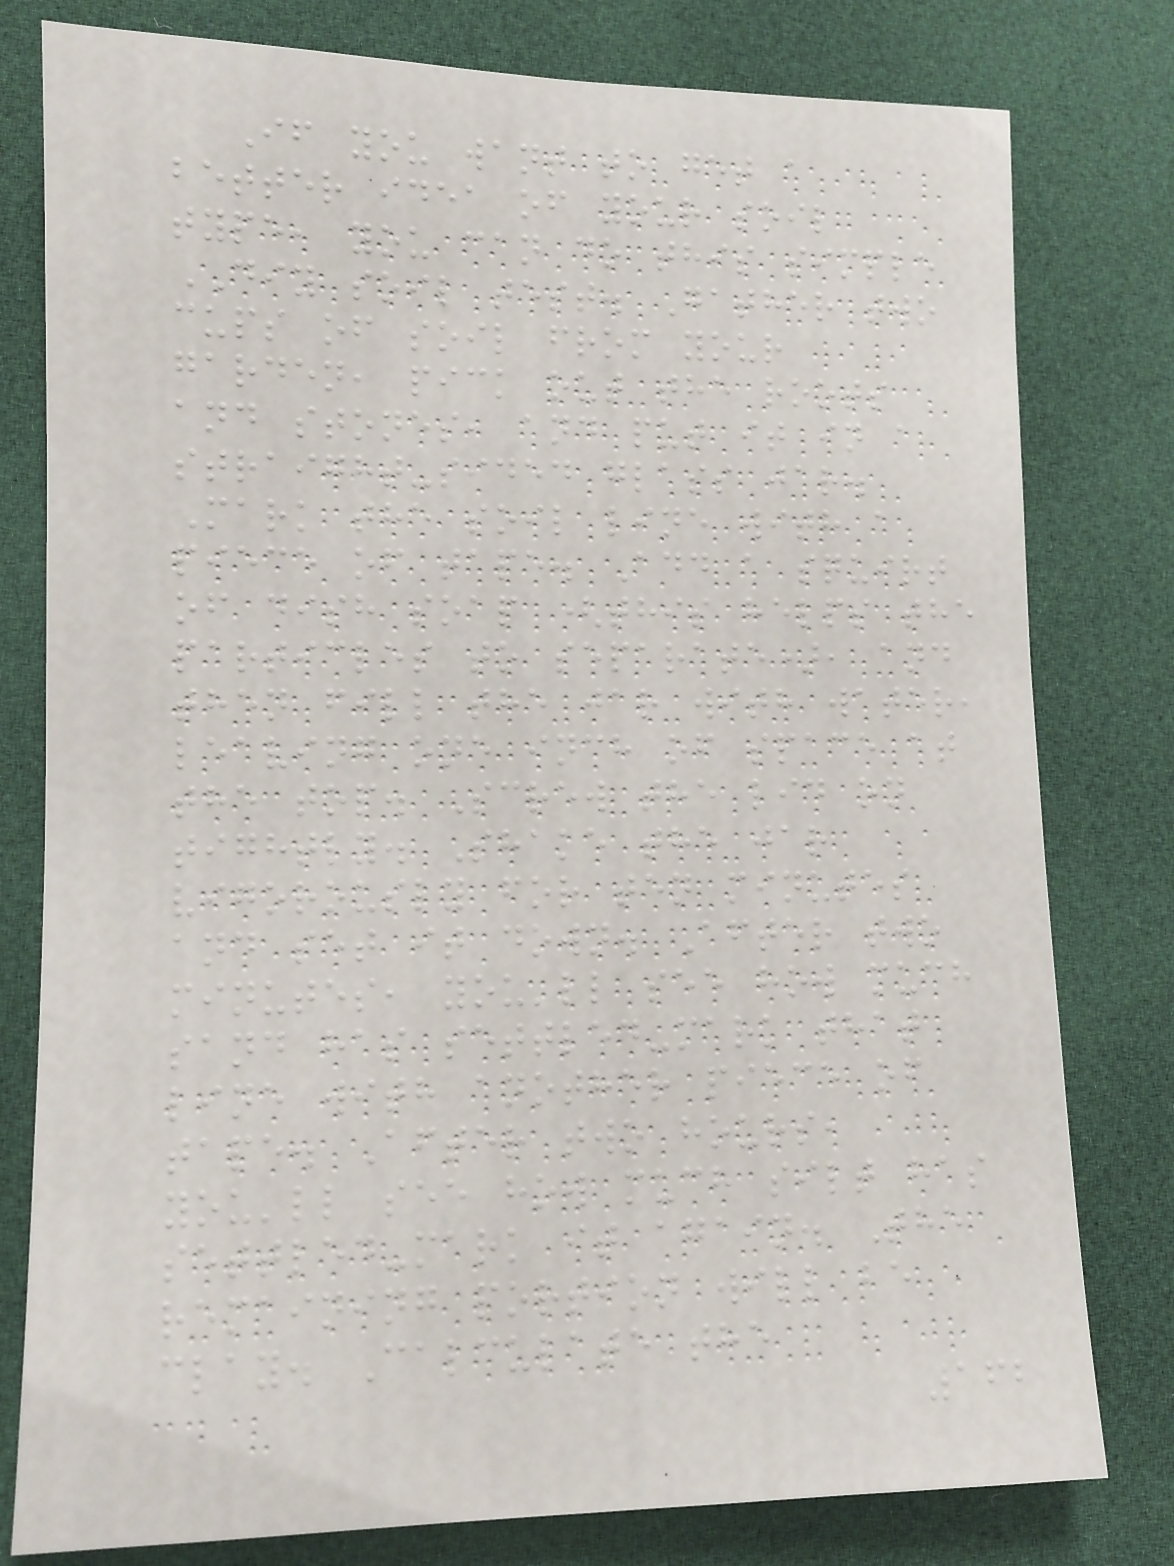If you want to get a
better idea of your soil
type, you can do this simple
DIY soil test. Gather two
cups of soil from your
garden, pick out the roots
and stones, and put it in a
straight-sided glass jar.
Mark the soil line with a
piece of tape. Add a squirt
of dish soap (this helps the
particles to separate), and
then fill the jar with water,
leaving one inch of space at
the top. Screw the lid on
tightly. Shake the jar
vigorously for ten minutes
and set it down. After two
minutes, you'll see how much
sand has settled-mark that
line with another piece of
tape. After two hours,
you'll see how much silt has
settled-mark it again. The
remaining portion will be
clay. Calculate the
162
